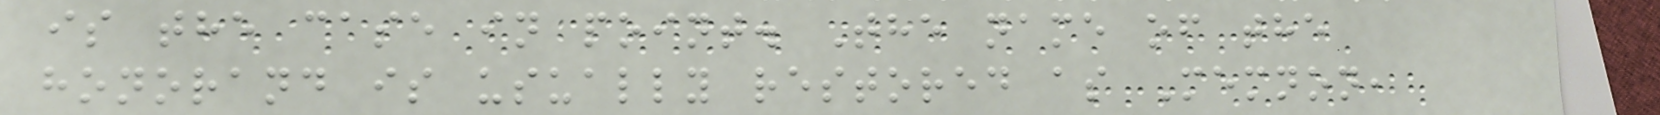is the case in point. The name of the
honorand is usually restored as Memnon,
